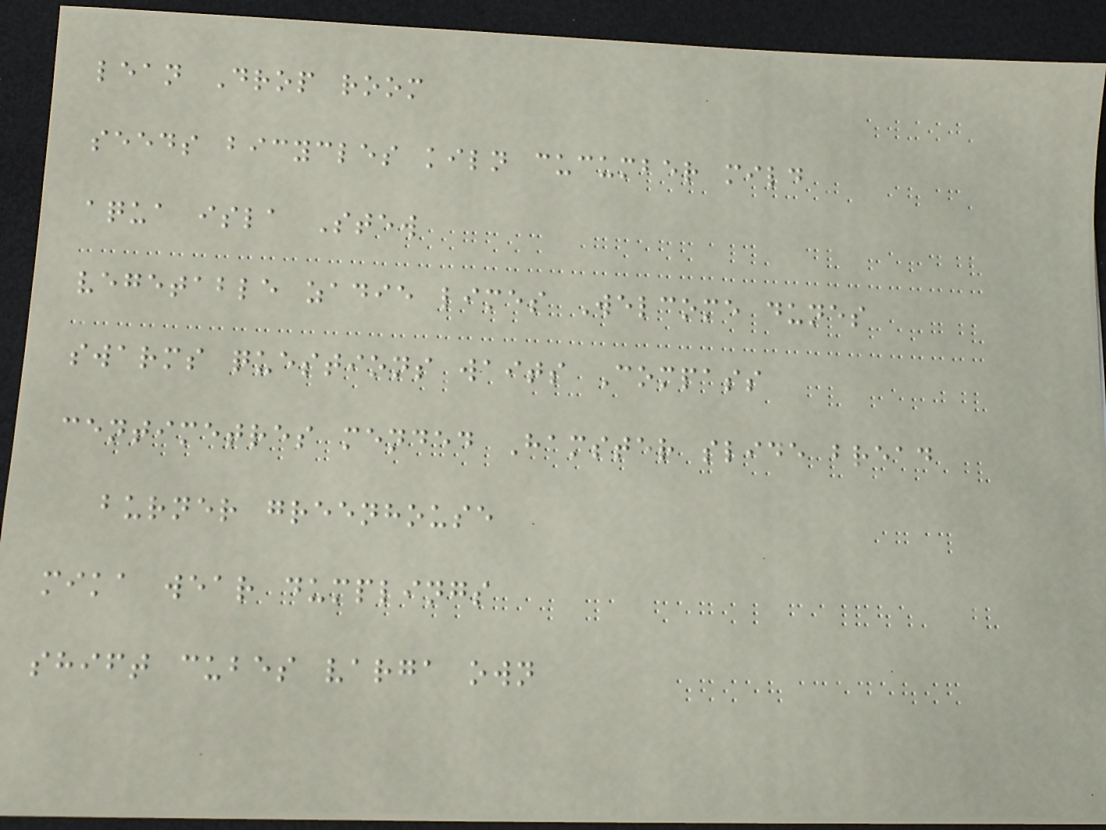lean Drop room
seeds bicycles kiln cucumber mild
aqua isla Stew
vegetable zadie limes Welcome dunes
swarms questions waits Compass
centimetres mended Hamster slide bread
burner greenhouse
mika wear dumplings
shift cubes varga own
